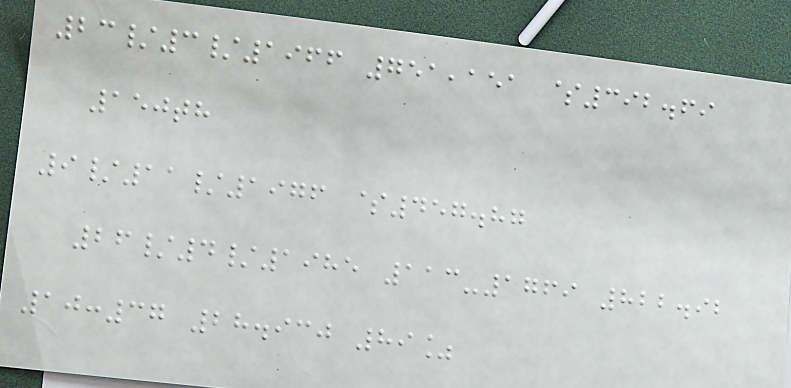23/3/1966 751,151 $392.69
150th
9/11/1976 $457.87
26/4/1985 113-1769 822.92
10:37 28.930 89%
